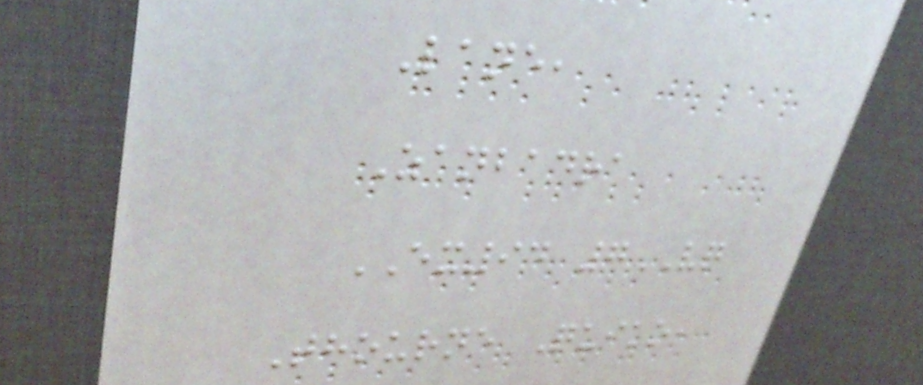Lane,
Zanbadra
EX94 7VQ
Thourne Quiko,
